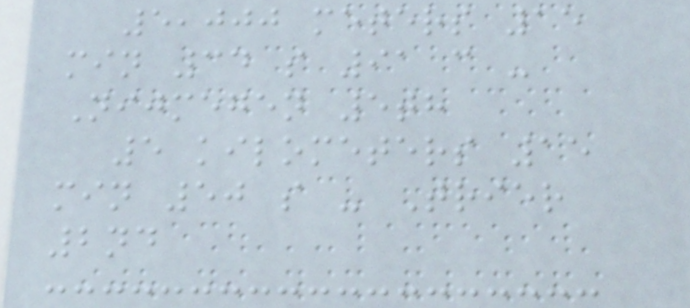5,000 meters 15
min 34 s 91 c -
Nijmegen 5th
5 kilometers 15
min 50 s - Trier
2nd
